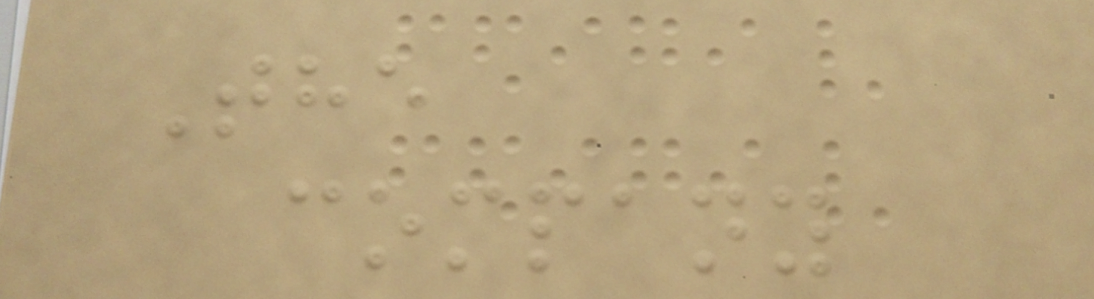The
company
